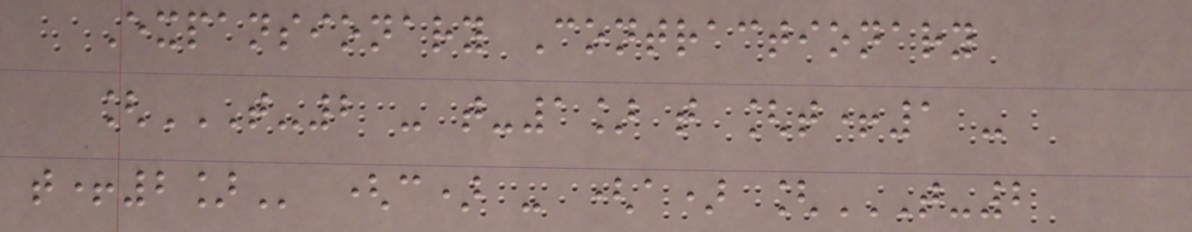Expansionary Contractionary
[T-2 - T-1] T [T+1 -
T+2] (c) - (a) [T-2
